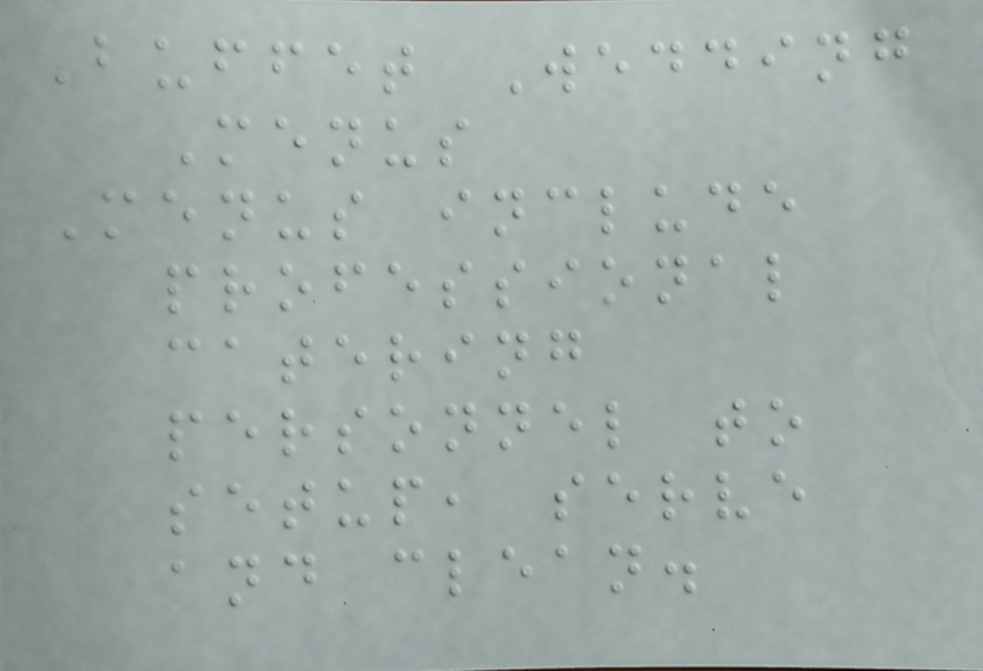Buffet Wedding
Menus
Menus include
professional
catering
personnel to
setup, serve
and clean.
